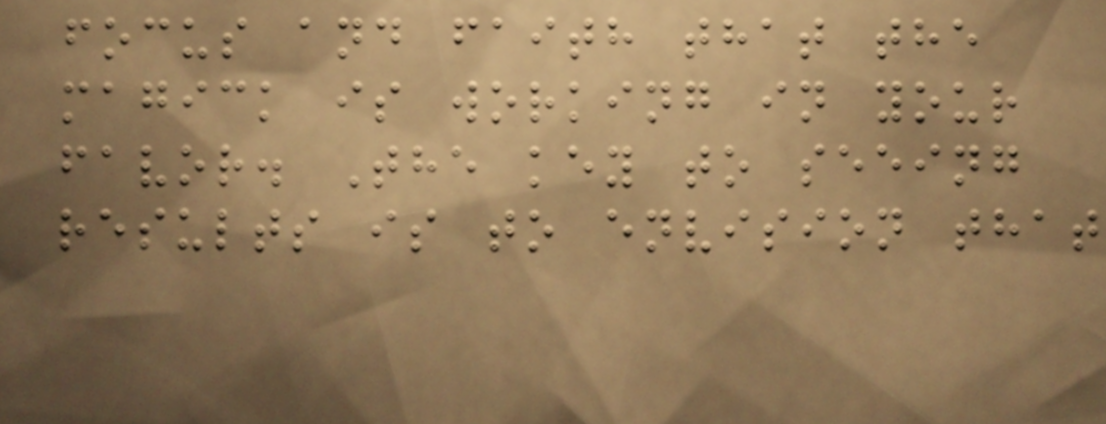focus and faith that the
magick is working in your
favor. The key to seeing
results is to envision that
